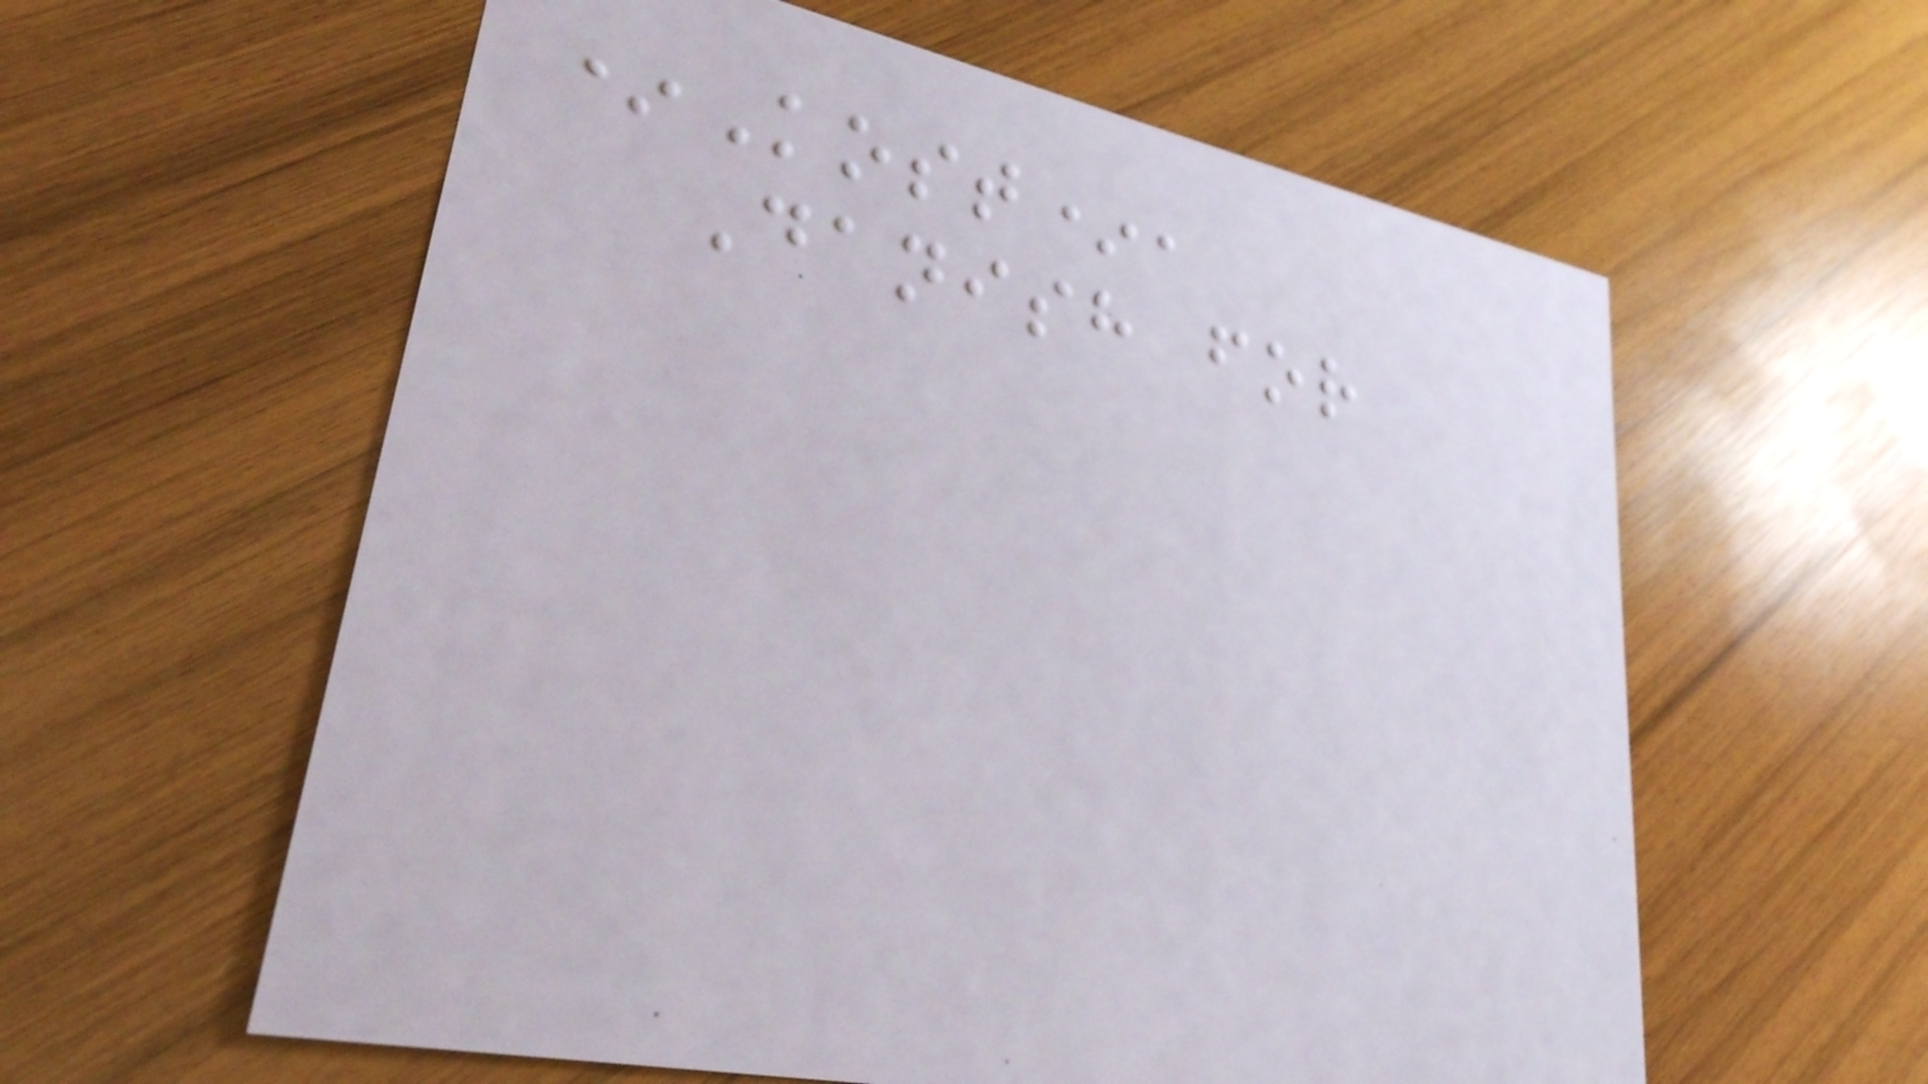*Kost*,
Danish for
